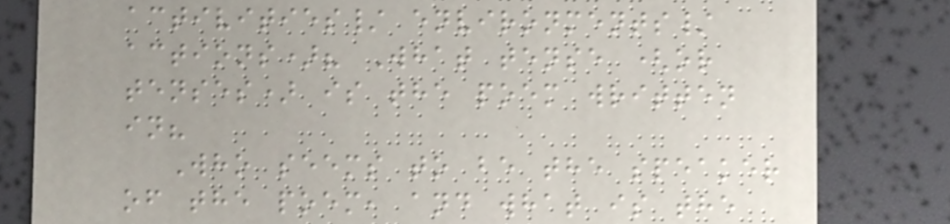activities/ environments/
actions)? What tense (or
tenses) is the poem written
in?
Who seems to be the speaker
of the poem, and what is the
